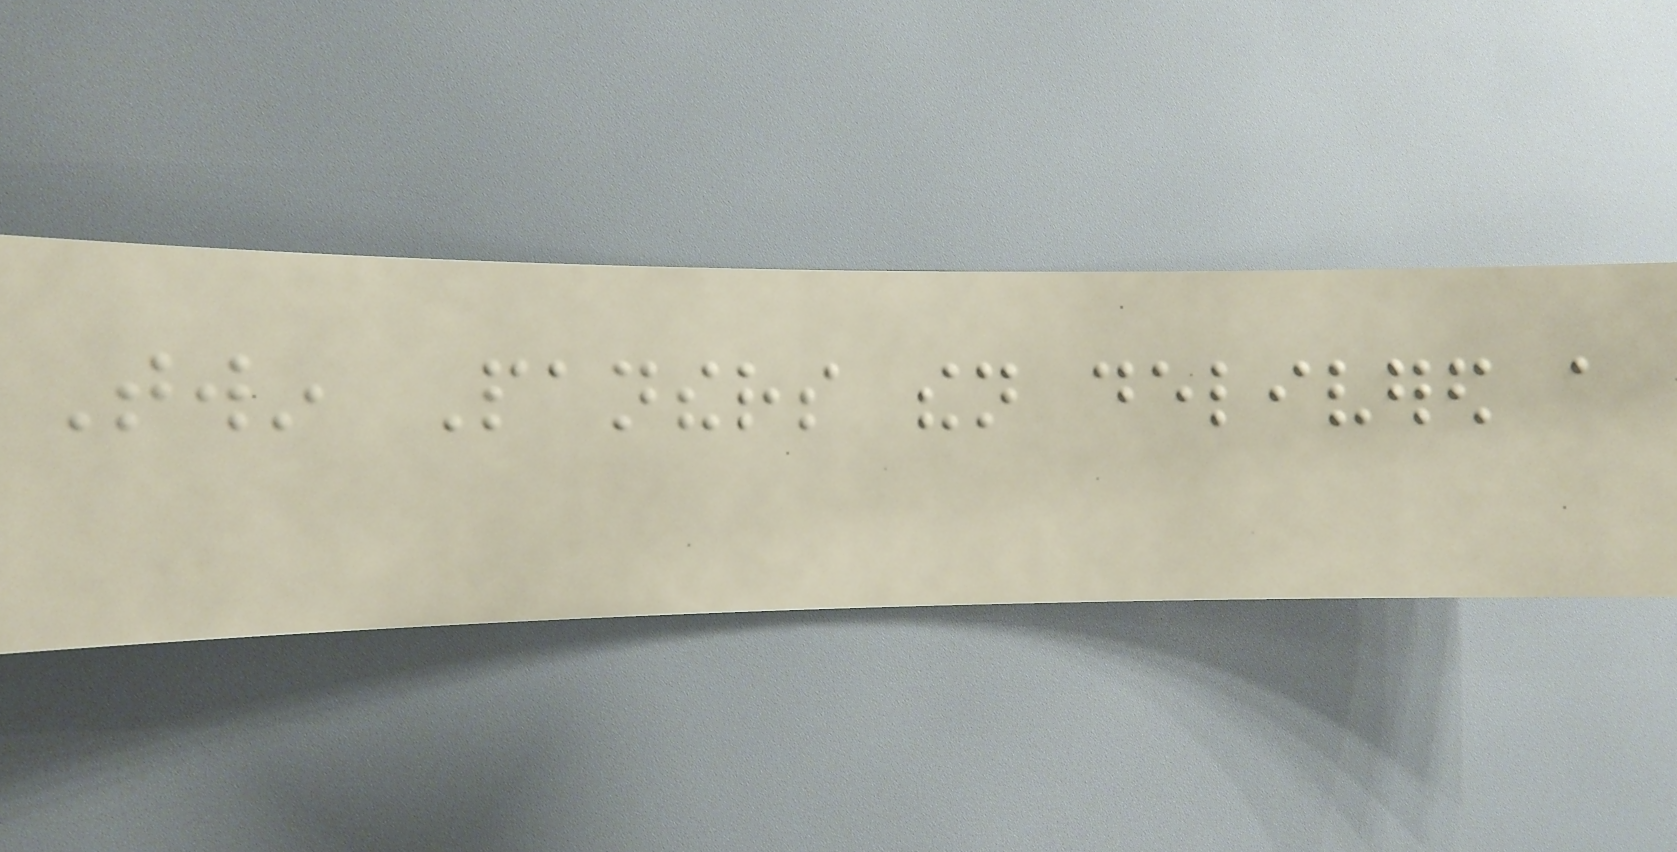Twin Panthers then delivered a
